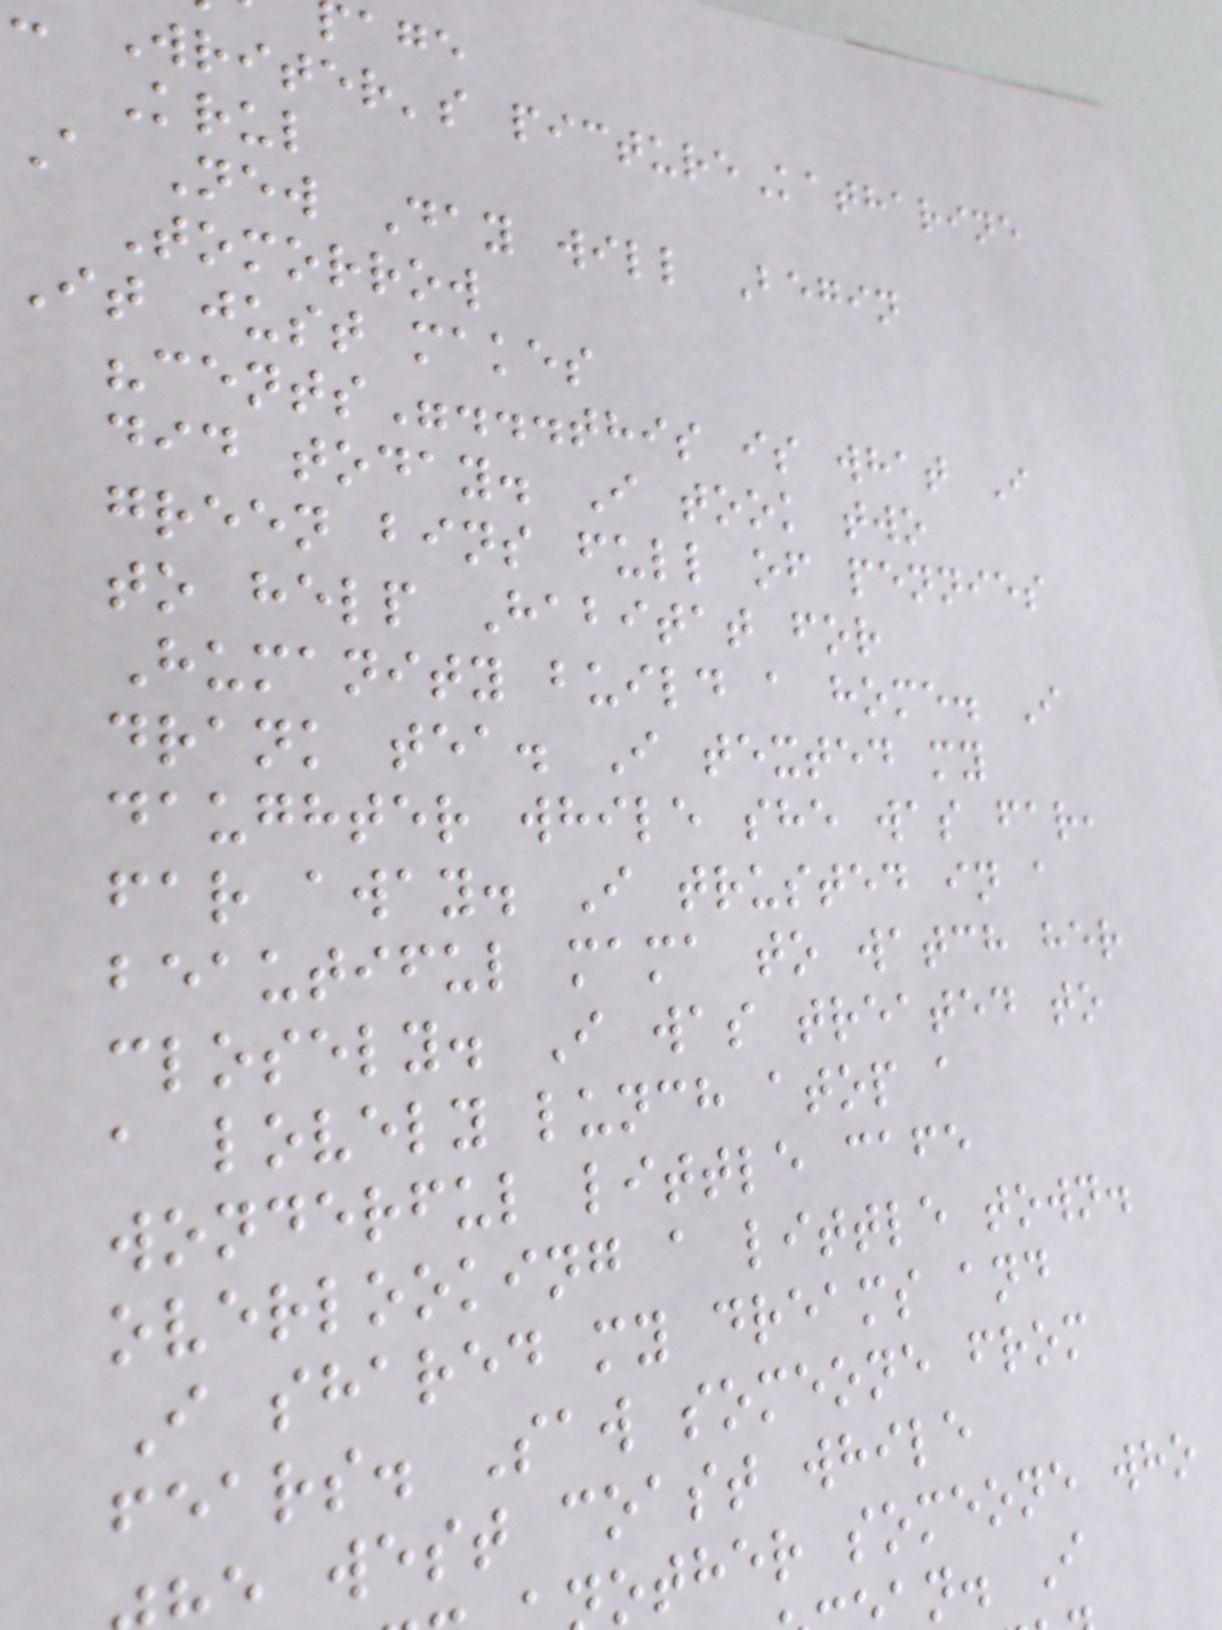Writer's pictureKatharine
Krul
A New Day will Begin
Tomorrow
It just makes
"cents"...this is what I
did today. I took two
green bins full of pennies
to help Habitat for
Humanity build a home. I
drank tea. I texted my
daughter while she was far,
far away. I trusted in a
beautiful mama to watch her
closely. I was treated to
a lovely lunch atop a
wonderful little cafe
overlooking a little town.
I shared my dreams and
fears. Saw someone from
e west coast while
other someone who
